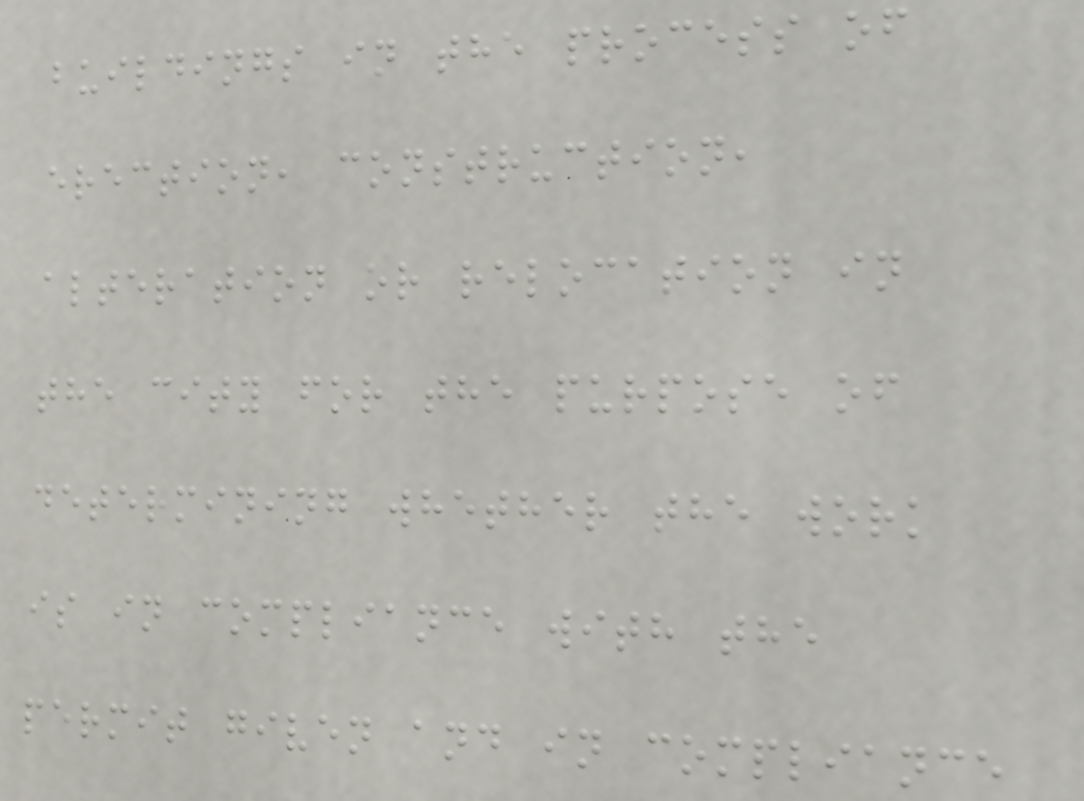buildings in the process of
erection, construction,
alteration or relocation in
the city for the purpose of
determining whether the work
is in compliance with the
permit given and in compliance
